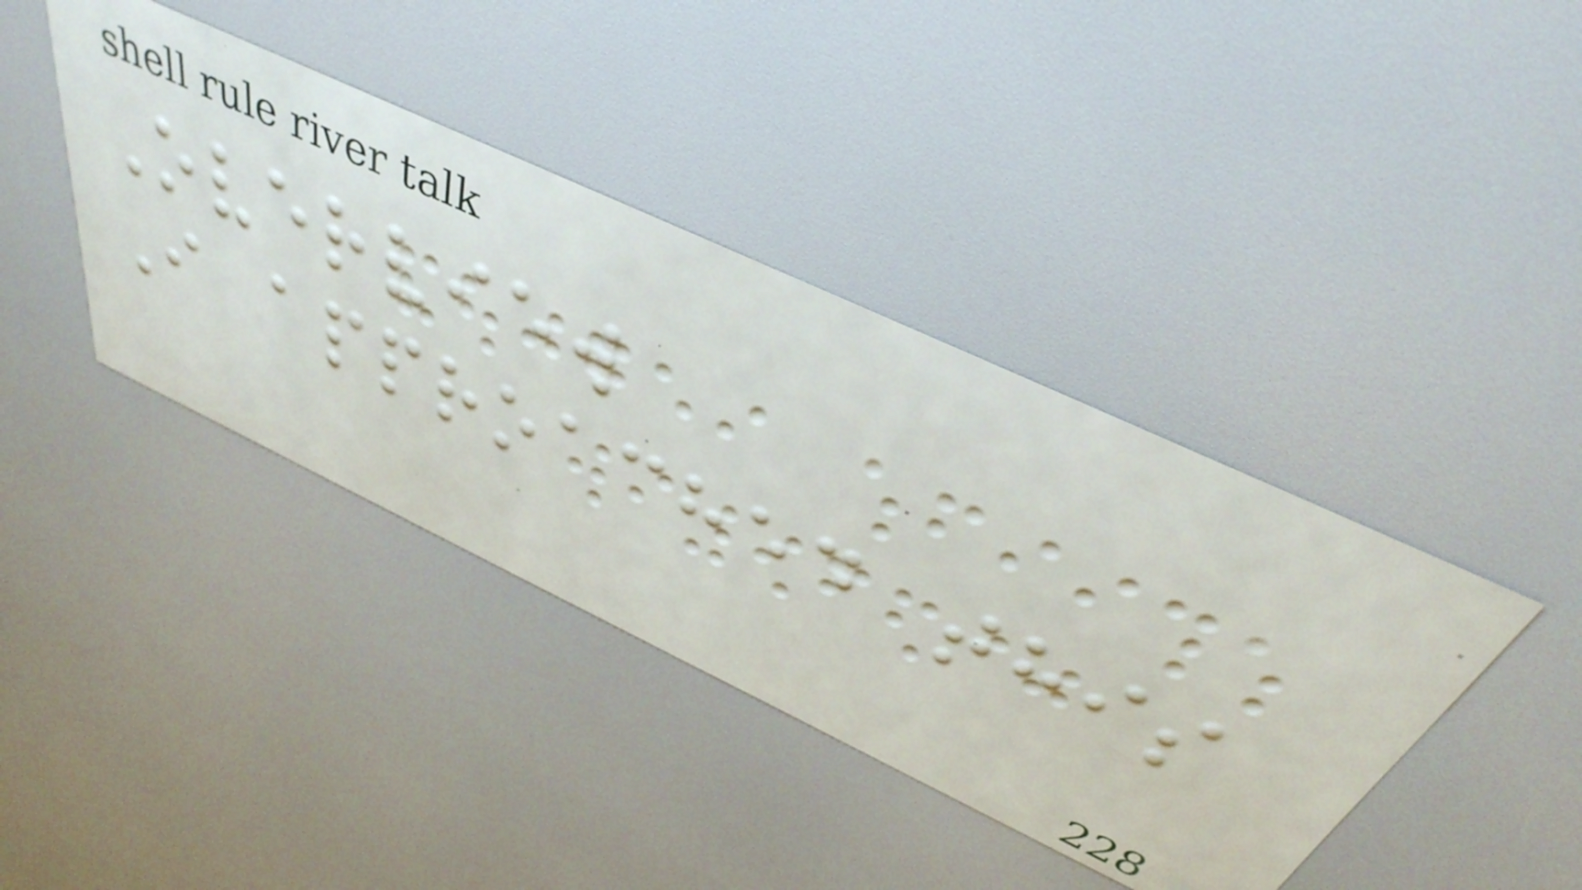Overview
I approached this
